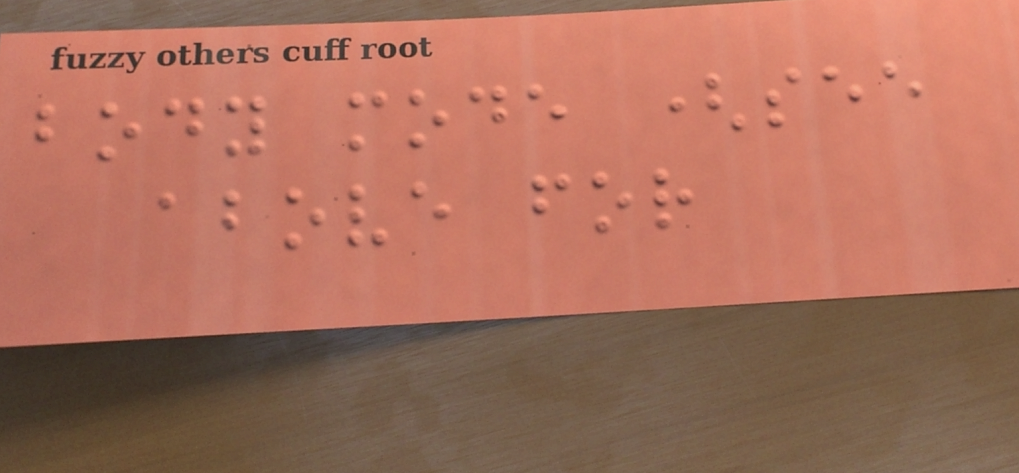body mode (see
above for
